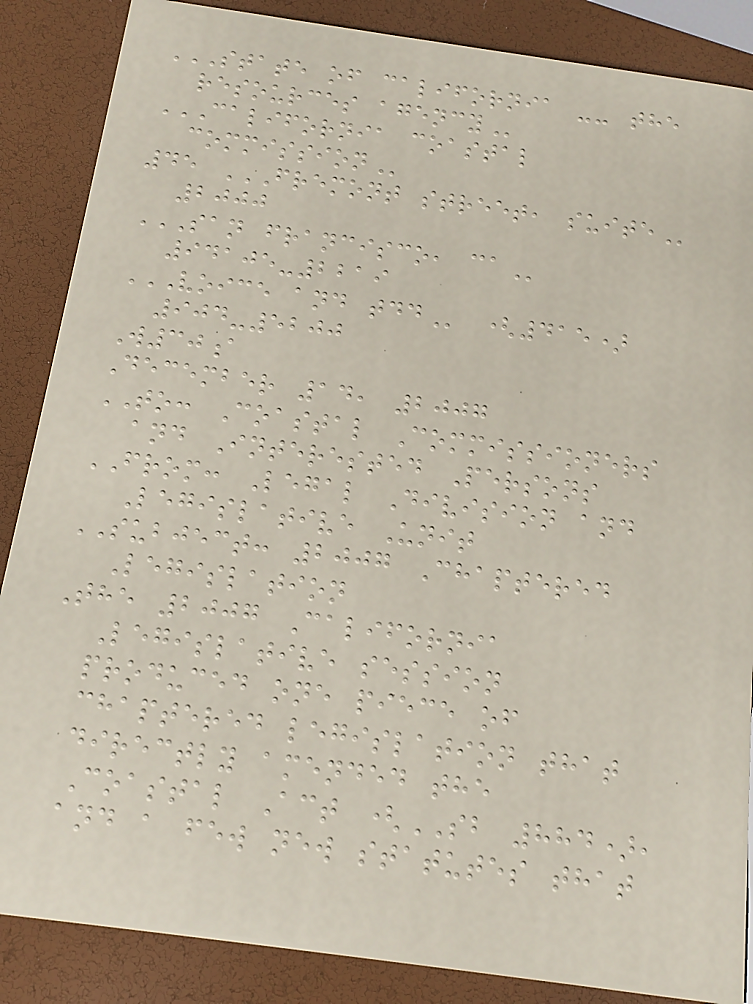STATE OF CALIFORNIA -- THE
RESOURCES AGENCY
CALIFORNIA COASTAL
COMMISSION
45 FREMONT STREET, SUITE
2000
SAN FRANCISCO, CA
94105-2219
VOICE AND TDD (415)
904-5200
W30a
December 14, 2007
TO: Coastal Commissioners
and Interested Persons
FROM: Legal Division and
Legislative Unit
SUBJECT: 2007 Chaptered
Legislation
The 2007 California
Legislative session
produced one piece of
chaptered legislation that
directly amended the
Coastal Act (SB 884),
and a few new statutes that
